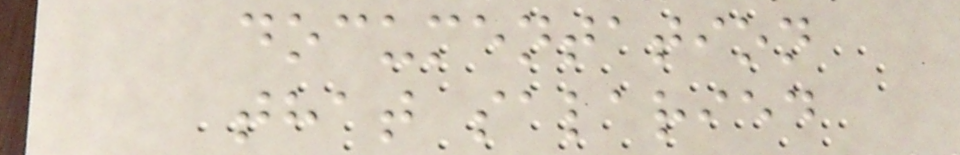documentation
that salaried
